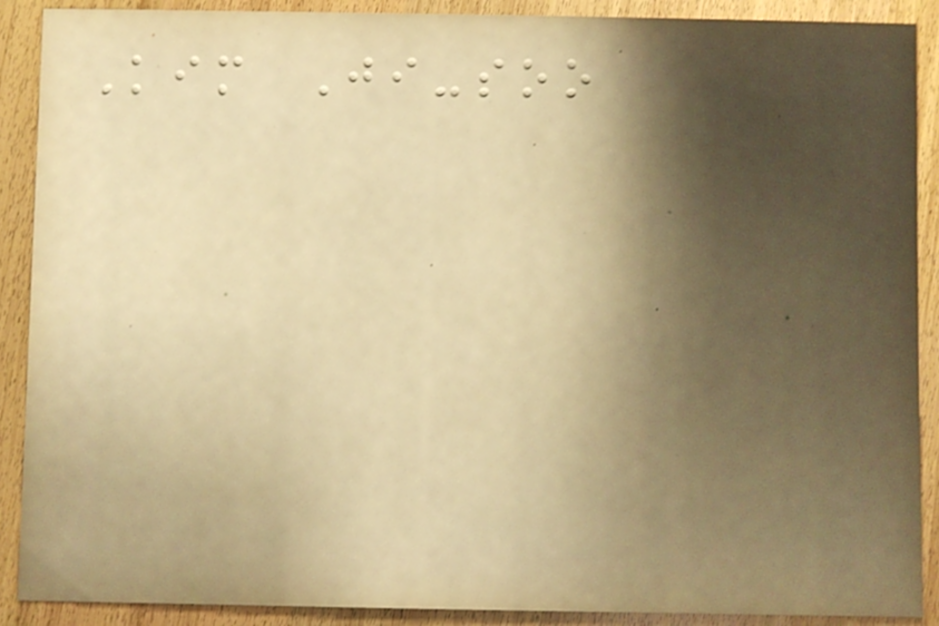Kim Ji-soo
